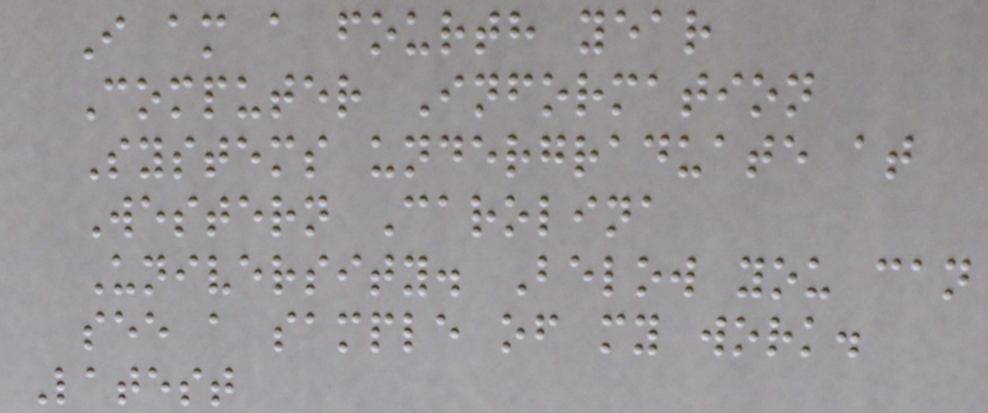I am a fourth year
Computer Information
Systems undergraduate at
Western Carolina
University. Below you can
see a sample of my work.
Latest
